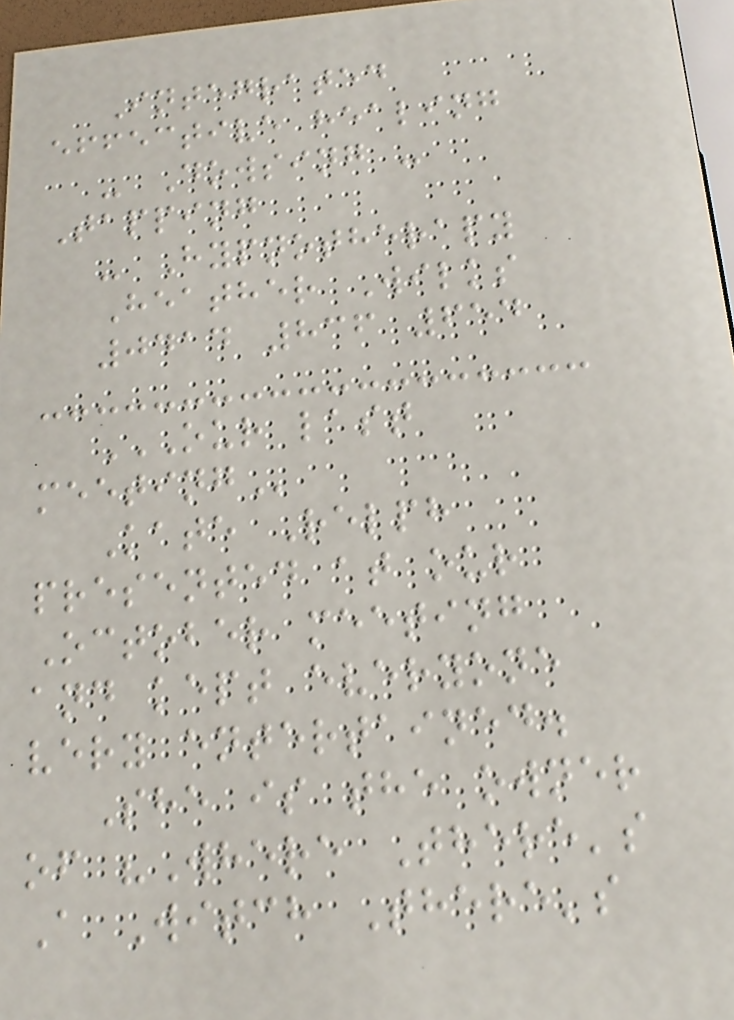Integrated
effective healing
- Dowsing -
Tapping
- Hypnotherapy
Heather Wilks
0414 836 654
OUR LAST
MEETING
Kate Relph
presented at our
October meeting
and kept everyone
very entertained.
She is the owner
of "Where There's
A Witch There's
